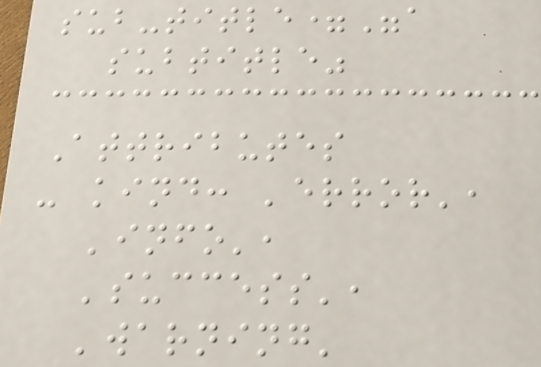sub-title="a
subtitle"
Attributes
- kind: 'error',
'info',
'success',
'warning'
